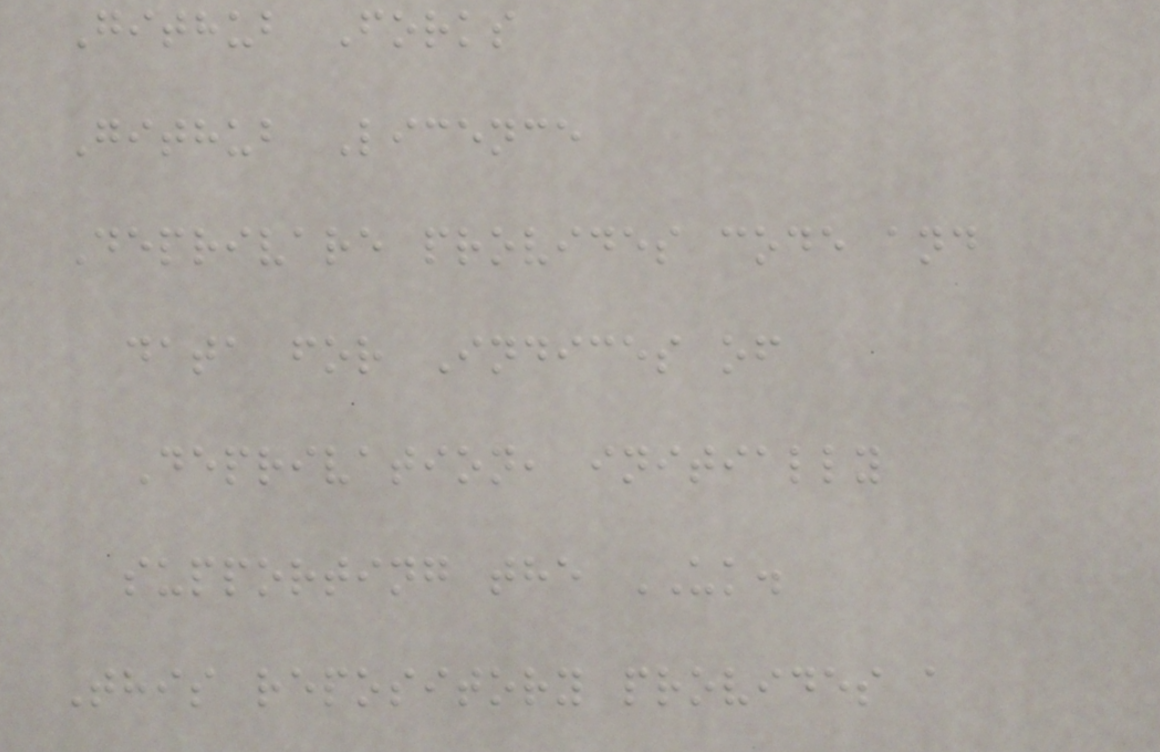Github Forks
Github Licence
Deprivare provides code and
data for Indices of
Deprivation, initially
supporting the UK.
This repository provides a
